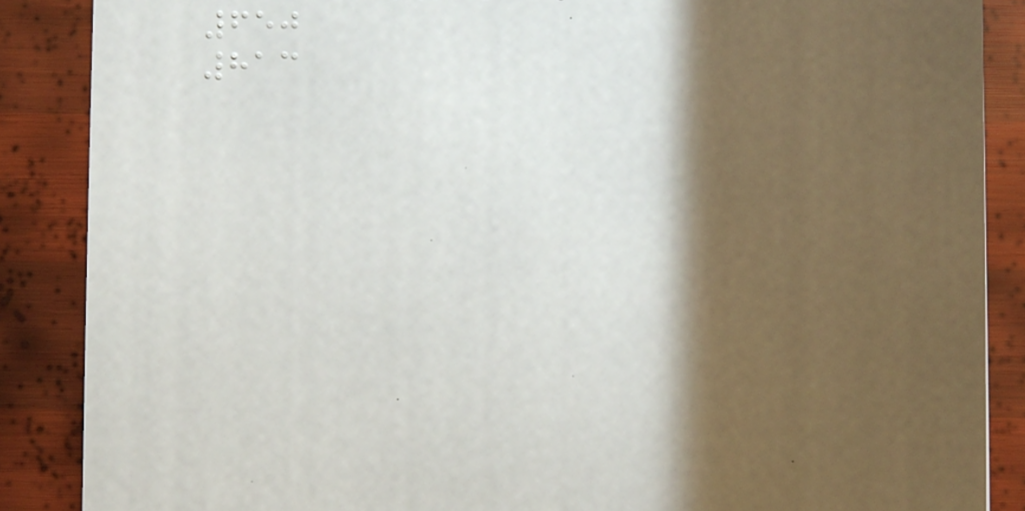650
813
